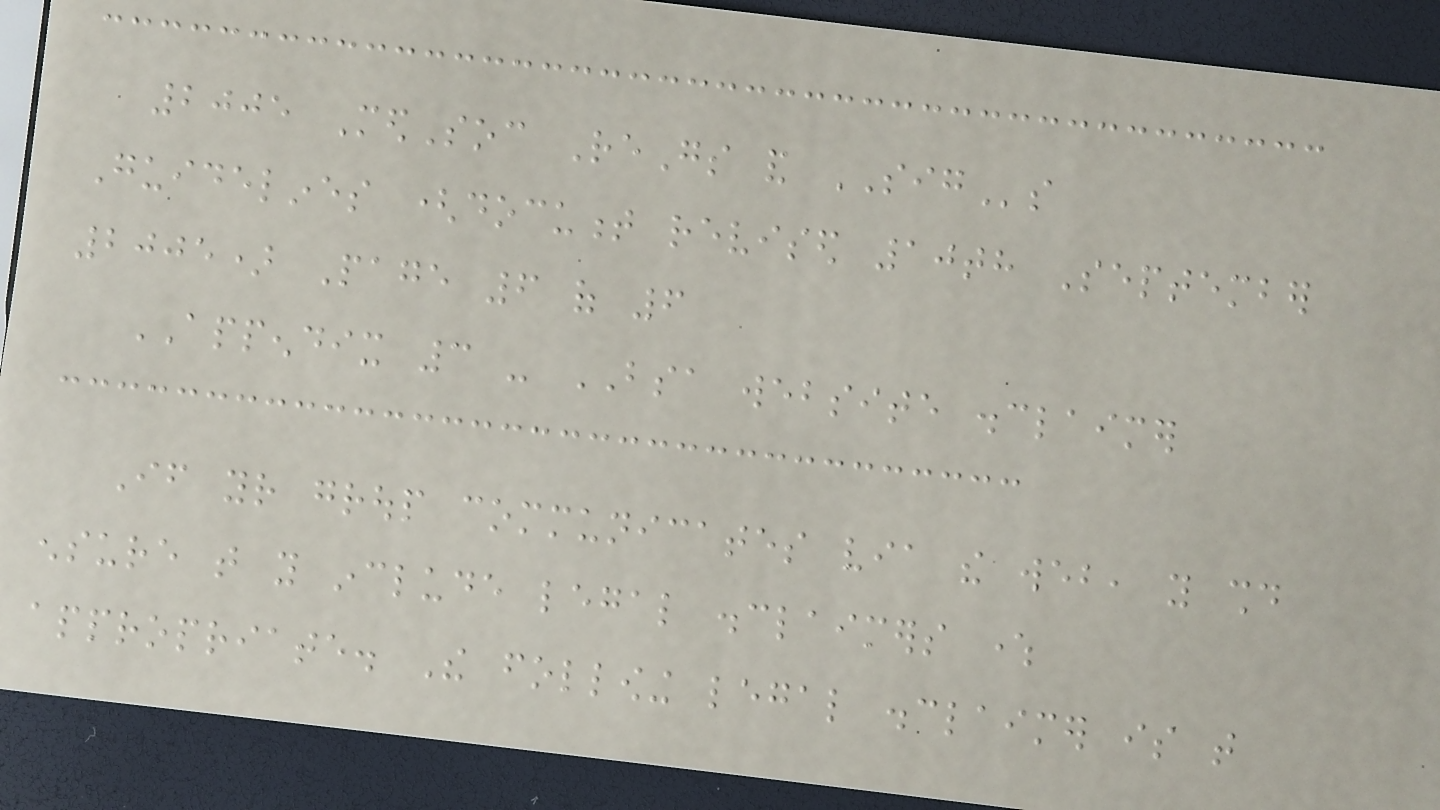2005 MedSoc ReGs and SIGs
Guidelines (document revised 10th September
2005) Page 6 of 6
APPENDIX 3 - BSA website disclaimer
If your group communicates via the web, you should
ensure that you include legal disclaimers where
appropriate. The following legal disclaimer is that
